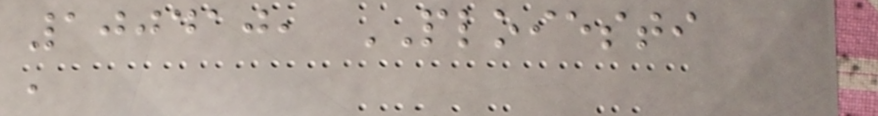100410, PLOIESTI
,
